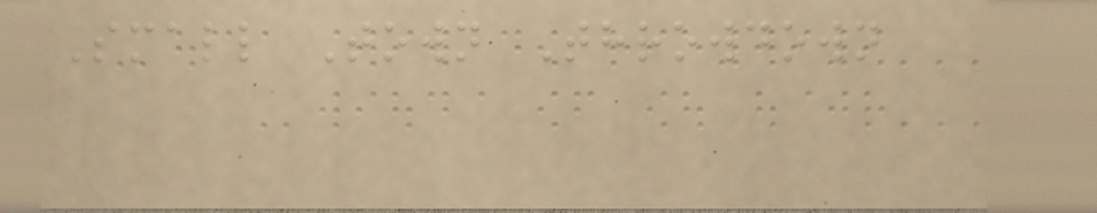Small Town Throwdown
